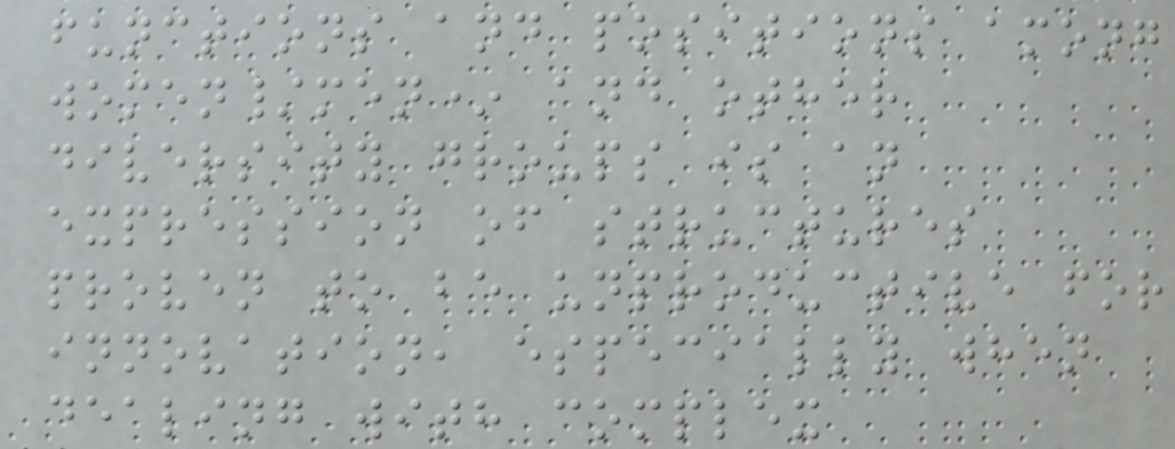functions and positions among
women/men* and other
diversity groups is an
expression of structures
proven to be unproductive for
innovation, especially when
dealing with complex
